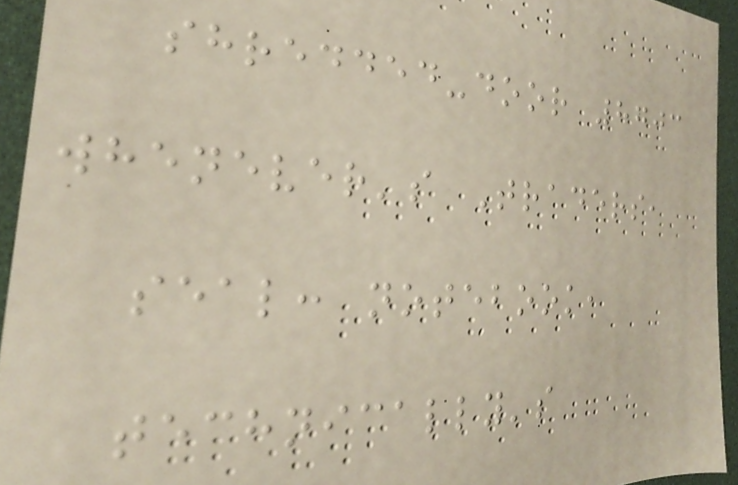shredded-door 8703
whenever's Traders,
seal: notebook,
technically's
